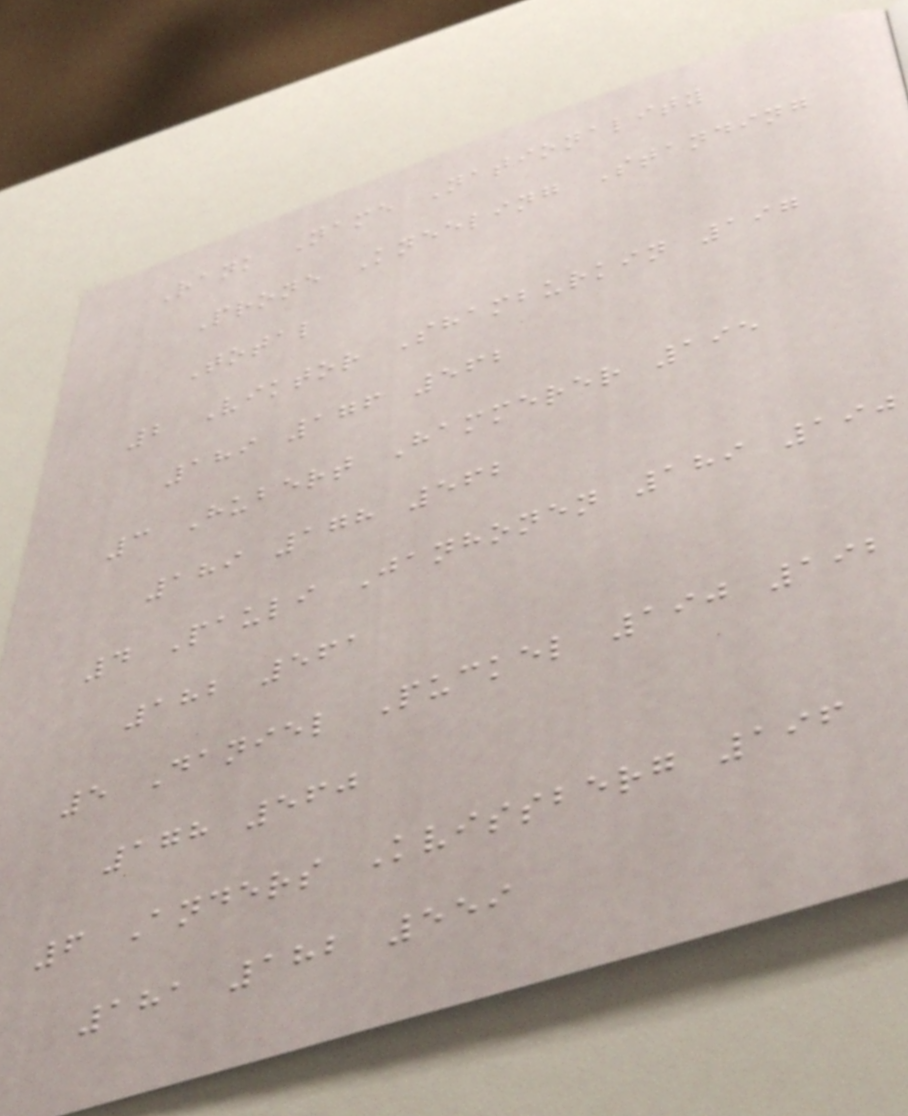Rank Name Nationality
Prone Kneeling Standing
Total
2 Viktor Shamburkin 197
189 176 562
3 Hubert Hammerer 195
189 178 562
4 Pauli Janhonen 189 190
182 561
5 Daniel Puckel 190 192
178 560
6 Anders Kvissberg 196
181 182 559
